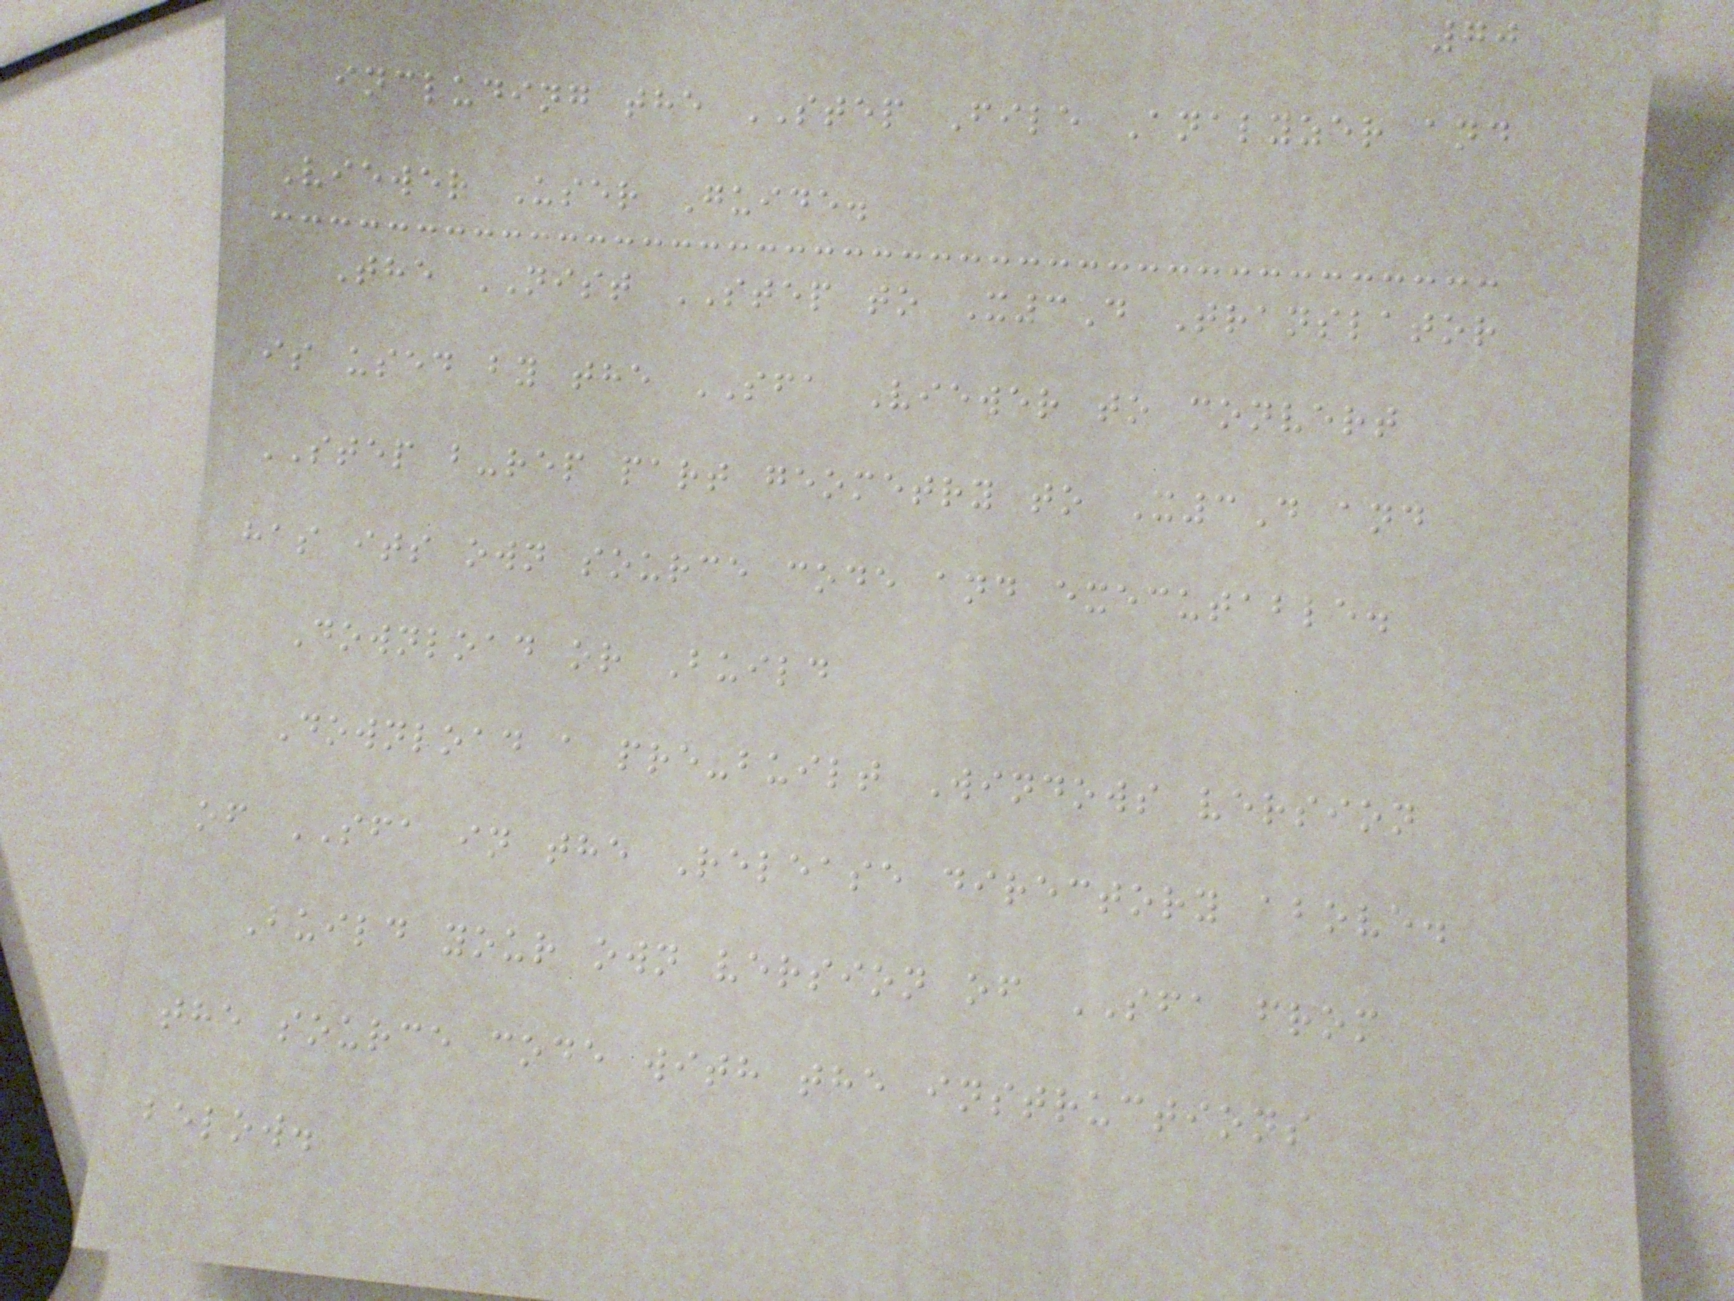70
including the STEP File Analyzer and
Viewer User Guide.
The NIST STEP to X3D Translator
is used by the SFA Viewer to convert
STEP b-rep part geometry to X3D and
has its own source code and executable.
Download or Build
Download a pre-built Windows version
of SFA in the Release directory above.
Build your own version of SFA from
the source code with the instructions
below.
